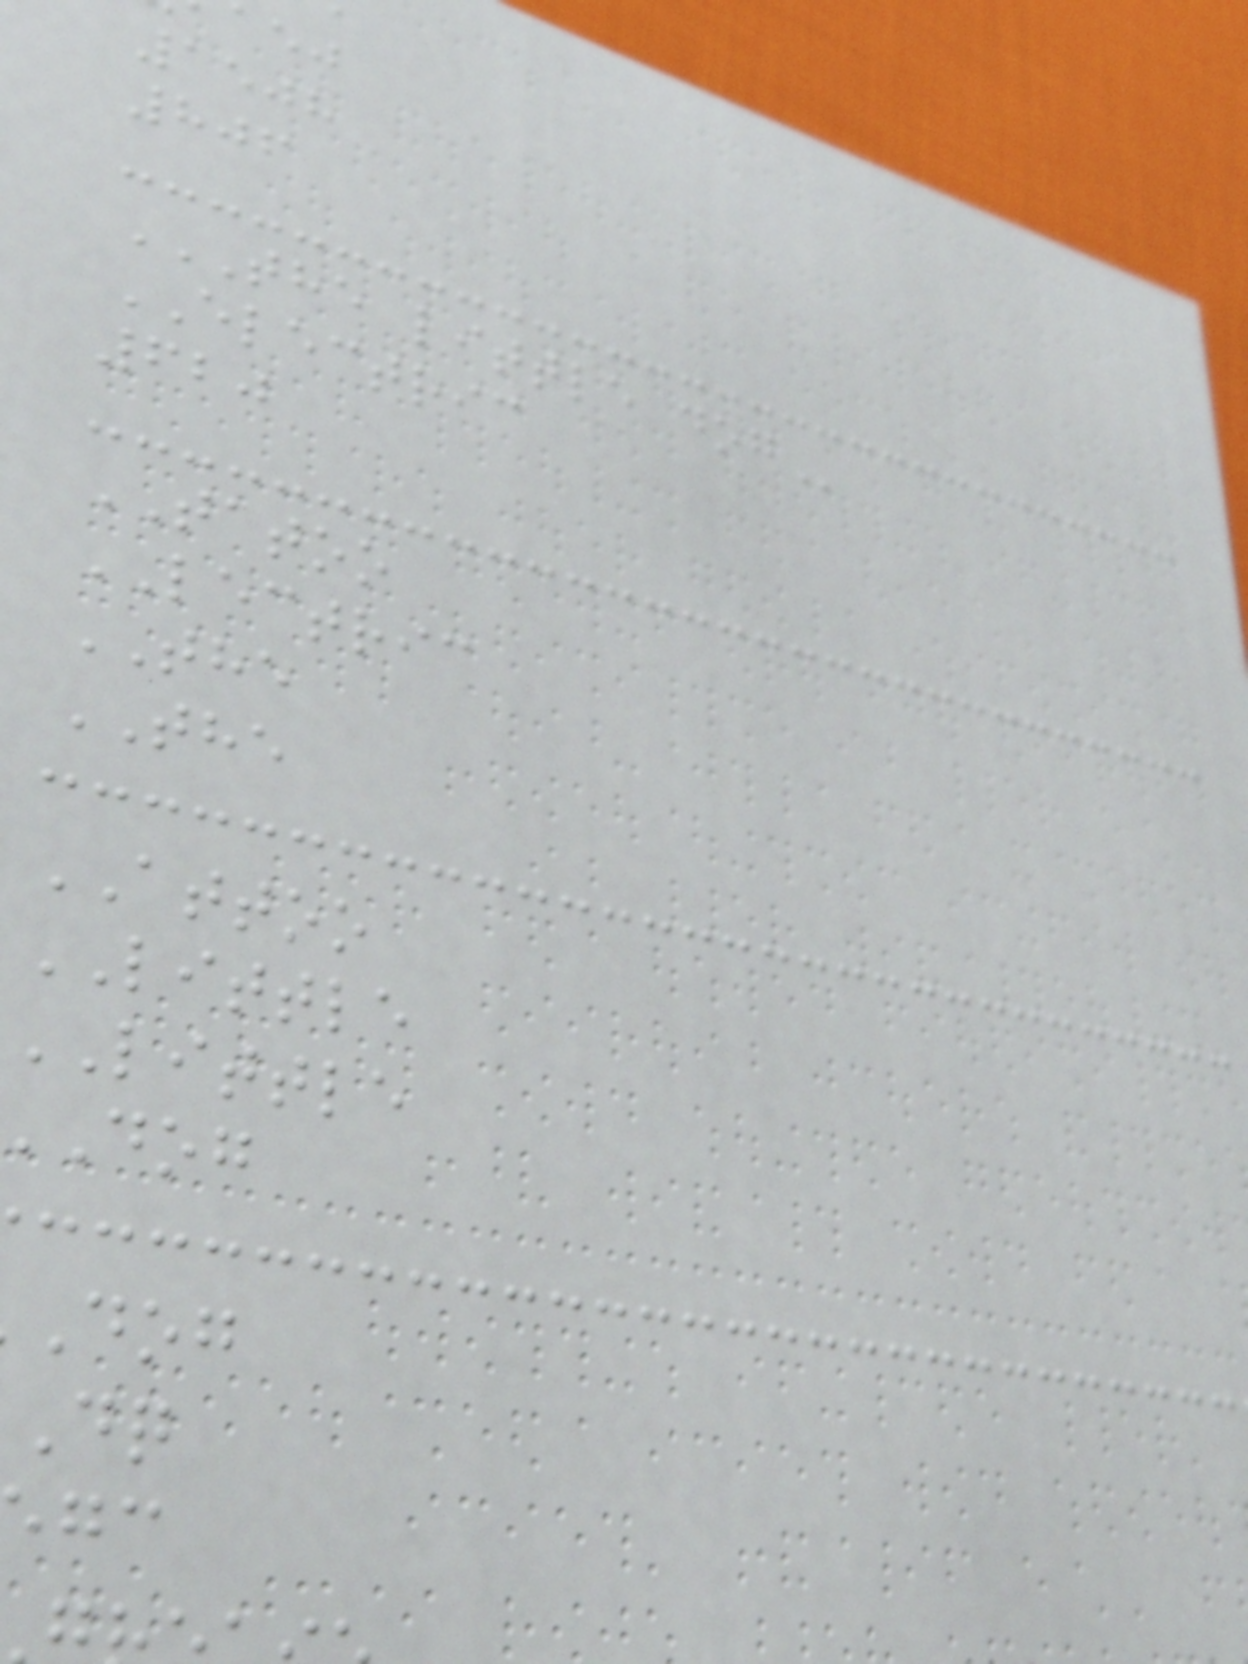1508
806
THE LITTLE DOG
ELECTRIC
620
TATOO
LECTRIC
THE
THE
ATTOO
LITTLE
LITTLE
